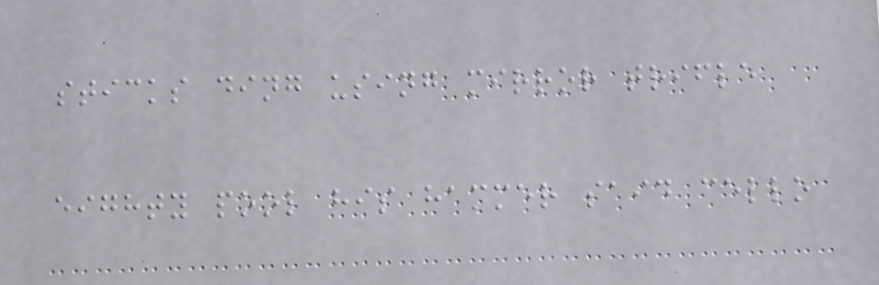sticks ding using mirror trifle
eighty pool his hammer said cello
